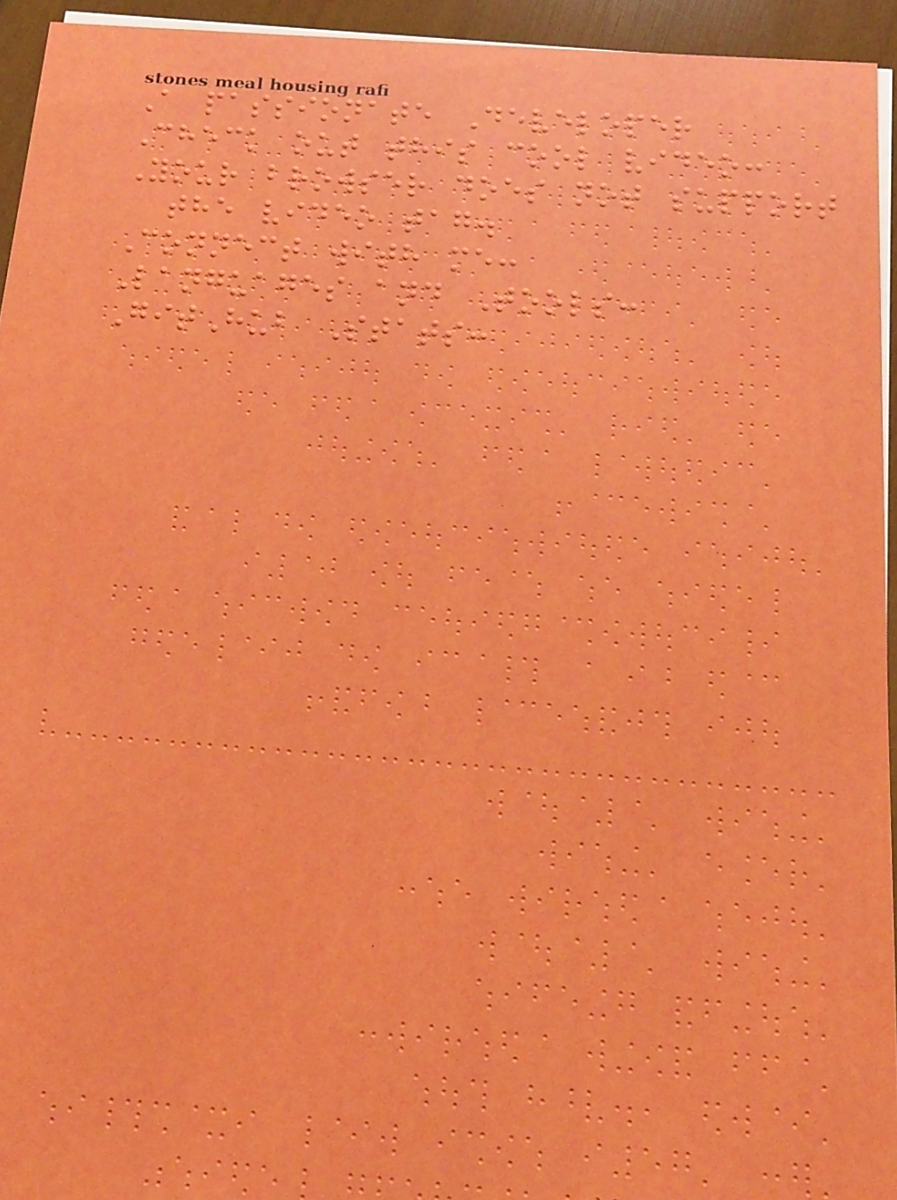A passionate Developer
Check out this cool video:
Your browser does not support
the video tag.
Connect with me:
Languages and Tools:
GitHub Stats:
